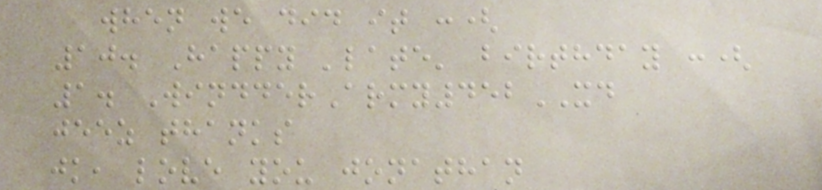when we did it :(
10. Happy 'late' birthday :(
1. WindderArmy452XD
jeez thanks
jk, love you jonathan
